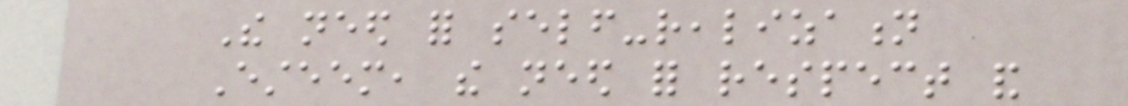The need for self-realization
Esteem, the need for respect and
